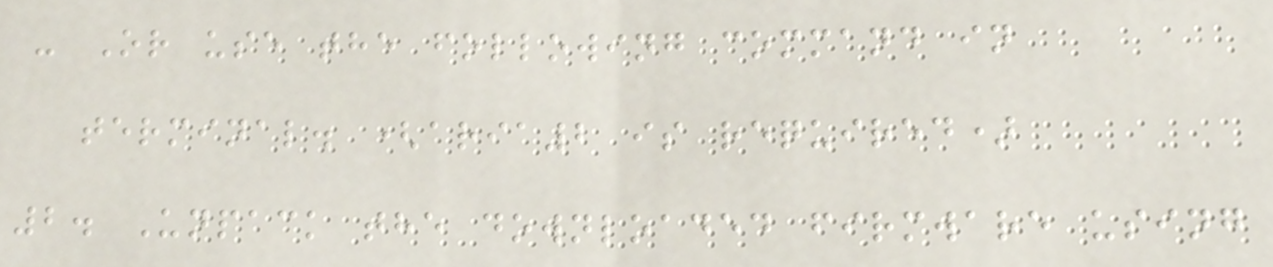- Or use the following command in
terminal. (aria2 is required)
2. Unpack the downloaded firmware using
